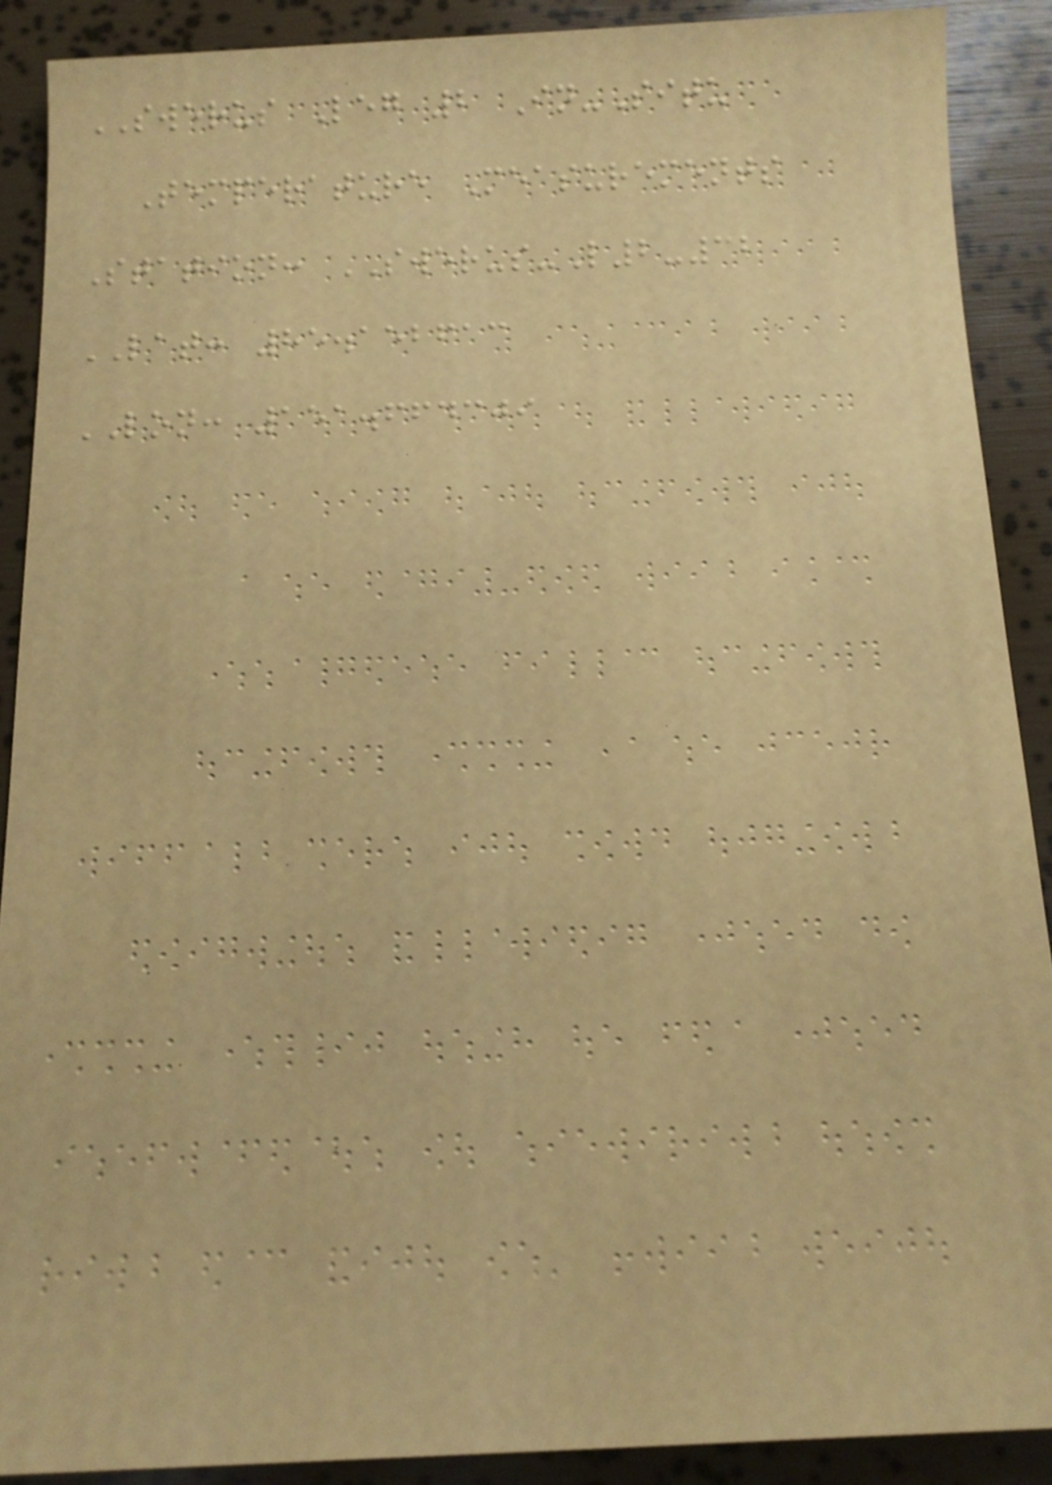SWERUS Leg 2 In-Situ
Temperature Measurements
Station: SWERUS-L2-32
LAT: 85.152613
LON: 151.664309
